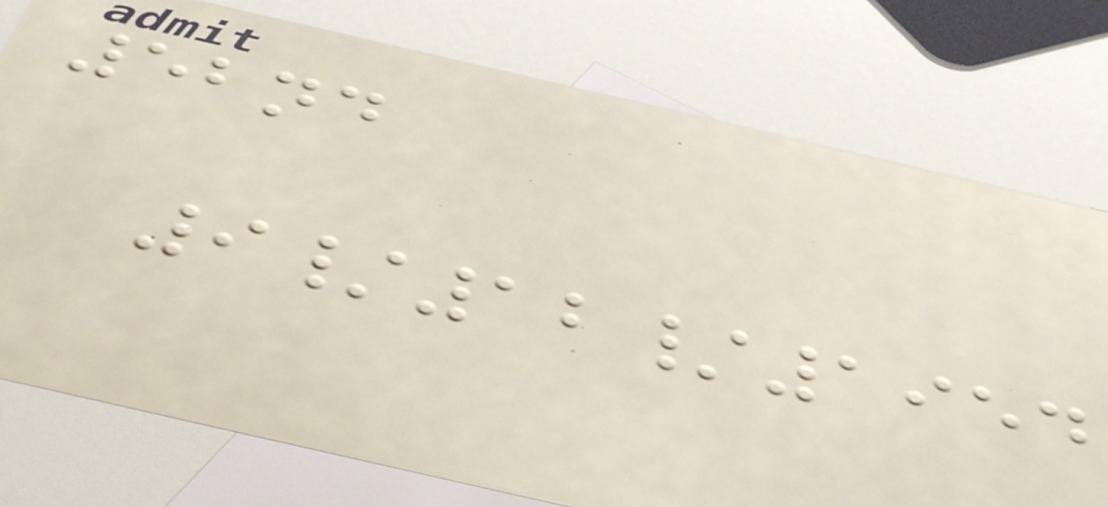52nd
9/12/1954
